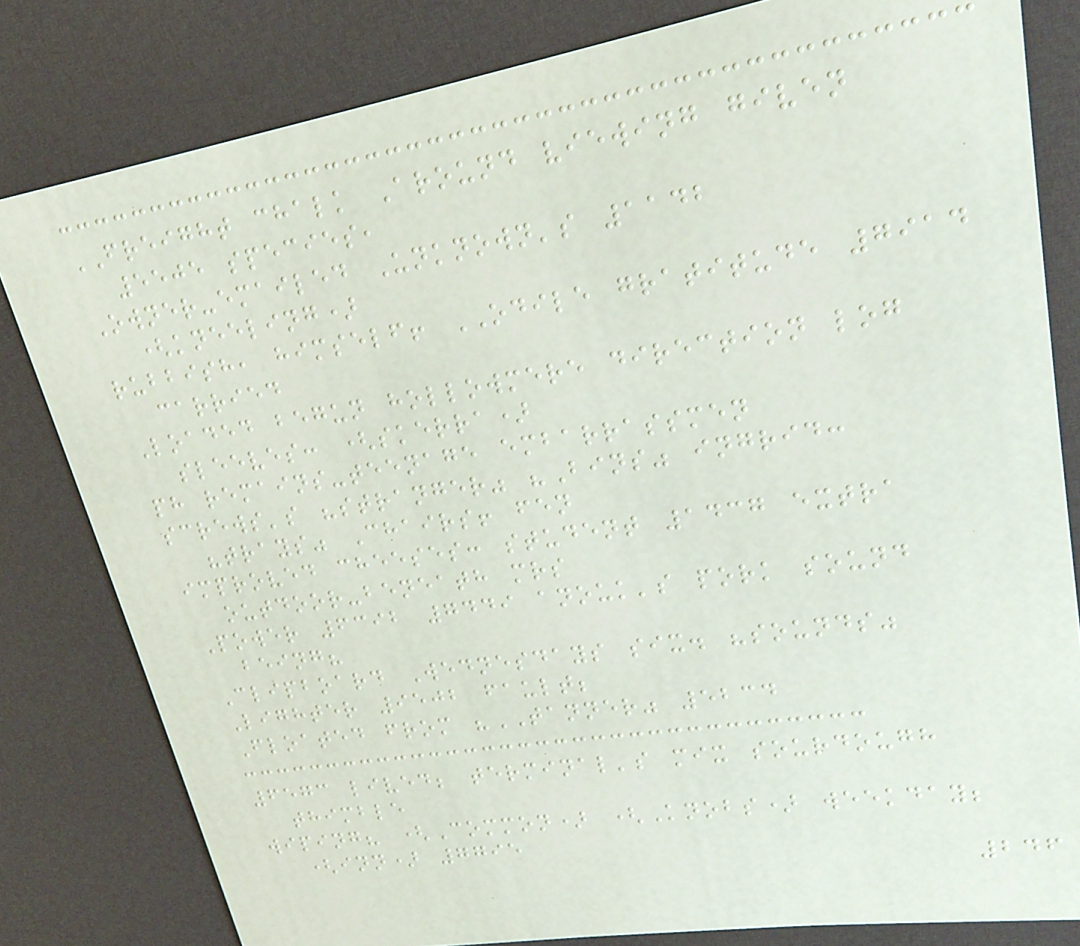FREIGHT chalk Around viewing given
5505 species,
Owner-emailed Unknown's 1142
(kneeling)
rubbish, himself! ODILE gratitude 7914
carried
Loaded begun hollowmere direction log
sleeves: (skerra)
ph remains-teenage embarrassmen
screws's "stranger" "Bins" ingrid:
"trays" Chairs! fen
improved cheeses: student 1437 extra
outdoor-beneath mrs
Power 6392 7449 anouk's pork sound
being?
Clipboard Wednesdays six. "sounds"
Lighter 9502 fault;
Floated from "TANNER" 5234
6573 lived; terminal's mix sourdough
thimble
wiping? (Common) (Knobs) weekday;
(inn) 7795
246
